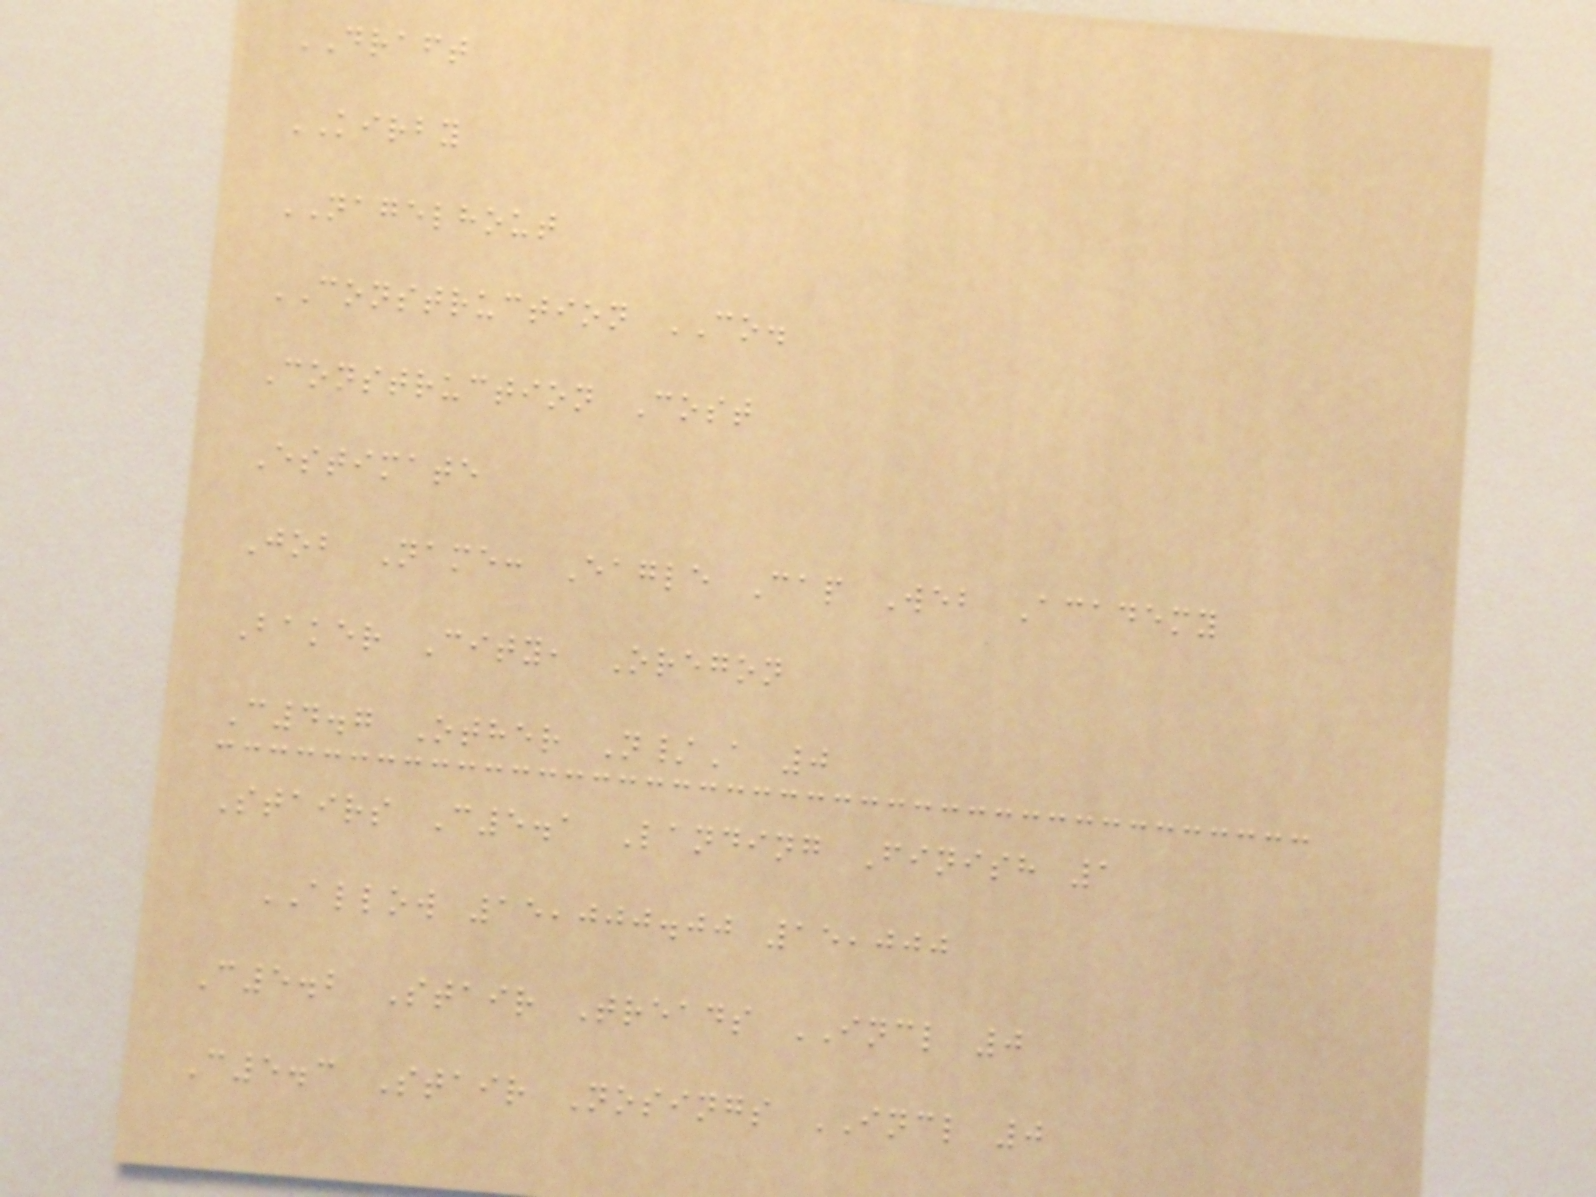DRAFT
KIRBY
NAGELHOUT
CONSTRUCTION CO.
Construction Cost
Estimate
Job Name: Eagle Cap Web Academy
Baker City, Oregon
C4.7 Other N/A 0
Stairs C5.1 Landing Finish 1
ALLOW 15,000.00 15,000
C5.2 Stair Treads INCL 0
C5.3 Stair Nosings INCL 0
